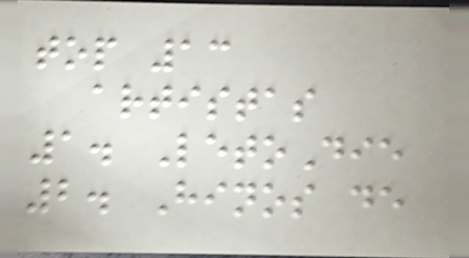top 13
artistas
1. LetoDie
2. Hinos de
